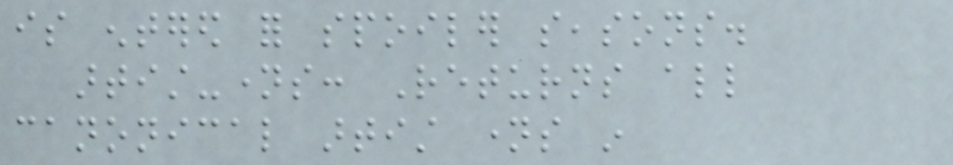is entered for spoiler seasons.
artist-names: Returns all
canonical artist names in
